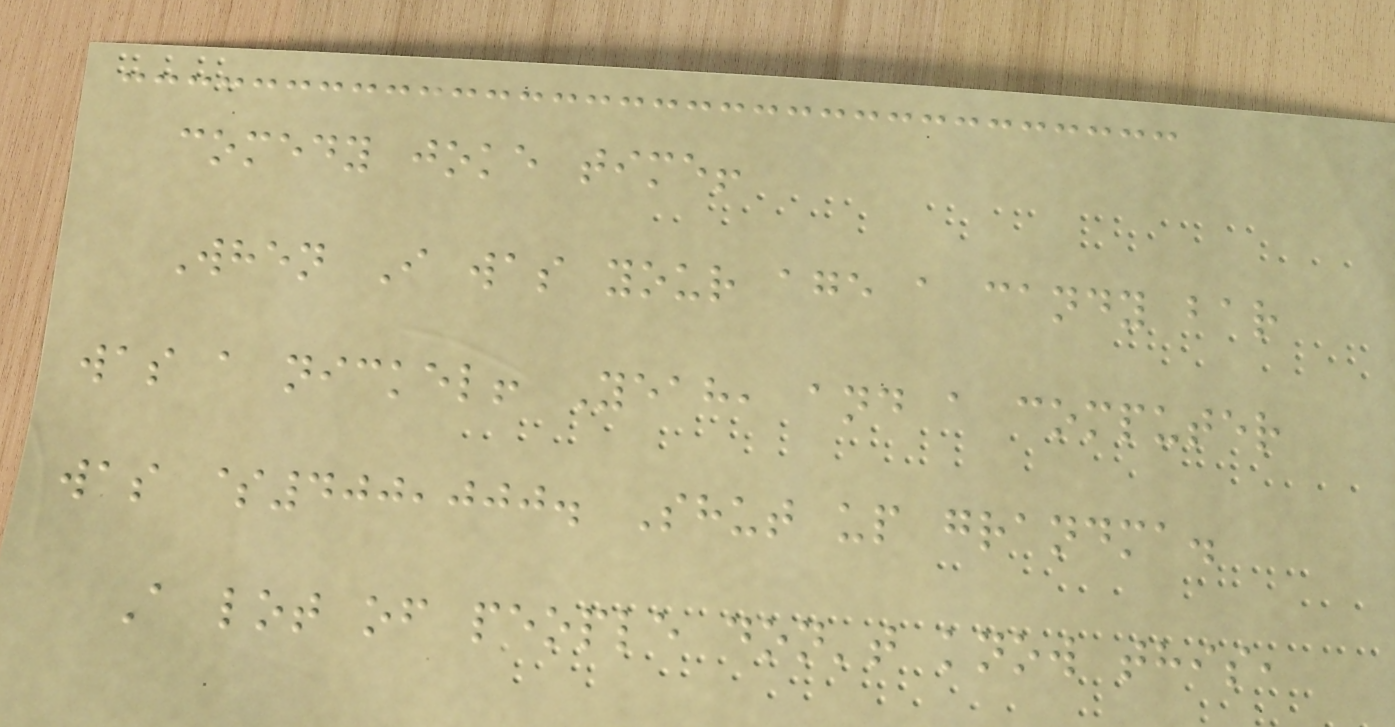comedy joke time!
When I was your age a candy bar
was a nickel! Yeah, and a computer
was $400,000. Shut up grandma.
A lot of people don't know this,
